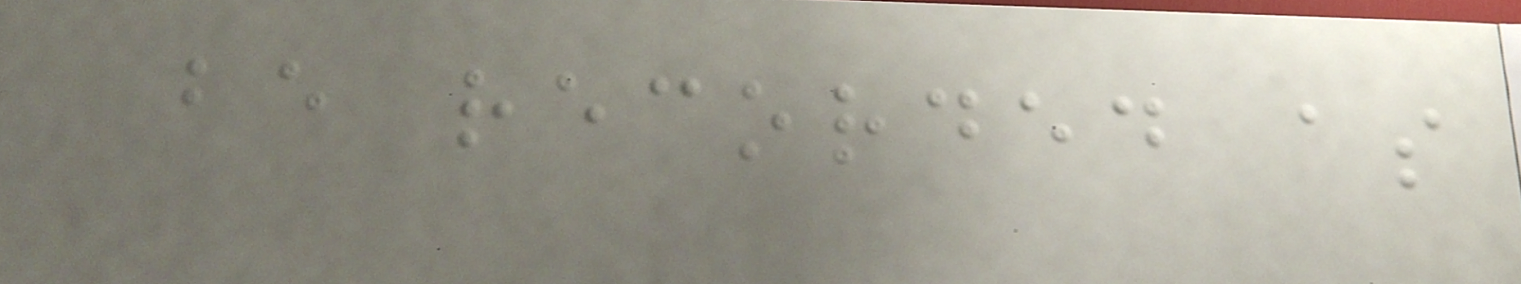be recorded as
